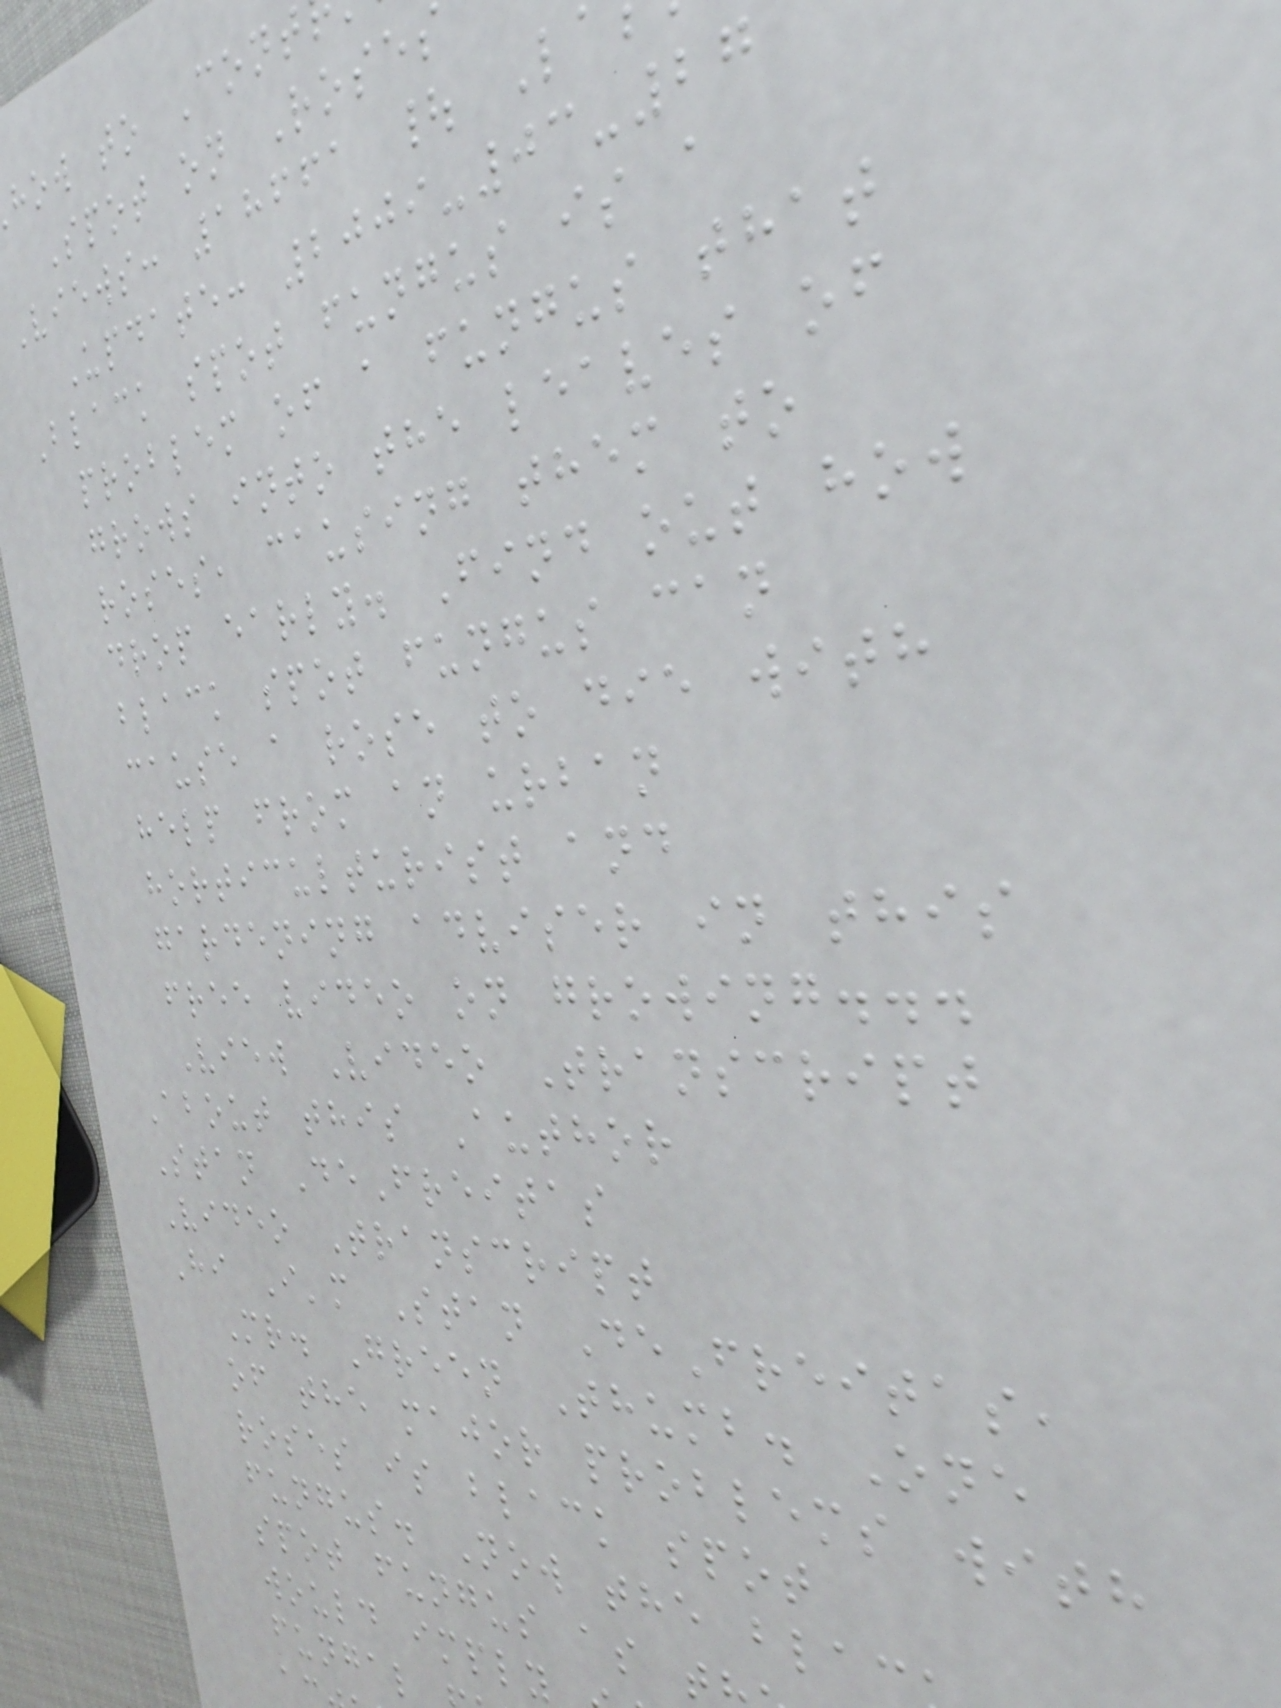how to Cont
Spot on Roses
Views: 18661 | L
Update: 2009-03-27
Black spot fungus is a
problem of a fungus that
grows into the leaves of
roses, causing them to
drop early. Find out how
black spot fungus can
cause a rose to die with
help from an urban
horticulturist and
gardening adviser in this
free video on growing...
View Video Transcript
About this Author
Stan DeFreitas
Video Transcript
Hi I'm Stan DeFreitas,
Mr. Green Thumb. One
of the major problems with
roses is black spot
fungus. Now the bla
spot fungus as t
would imply
fungal
